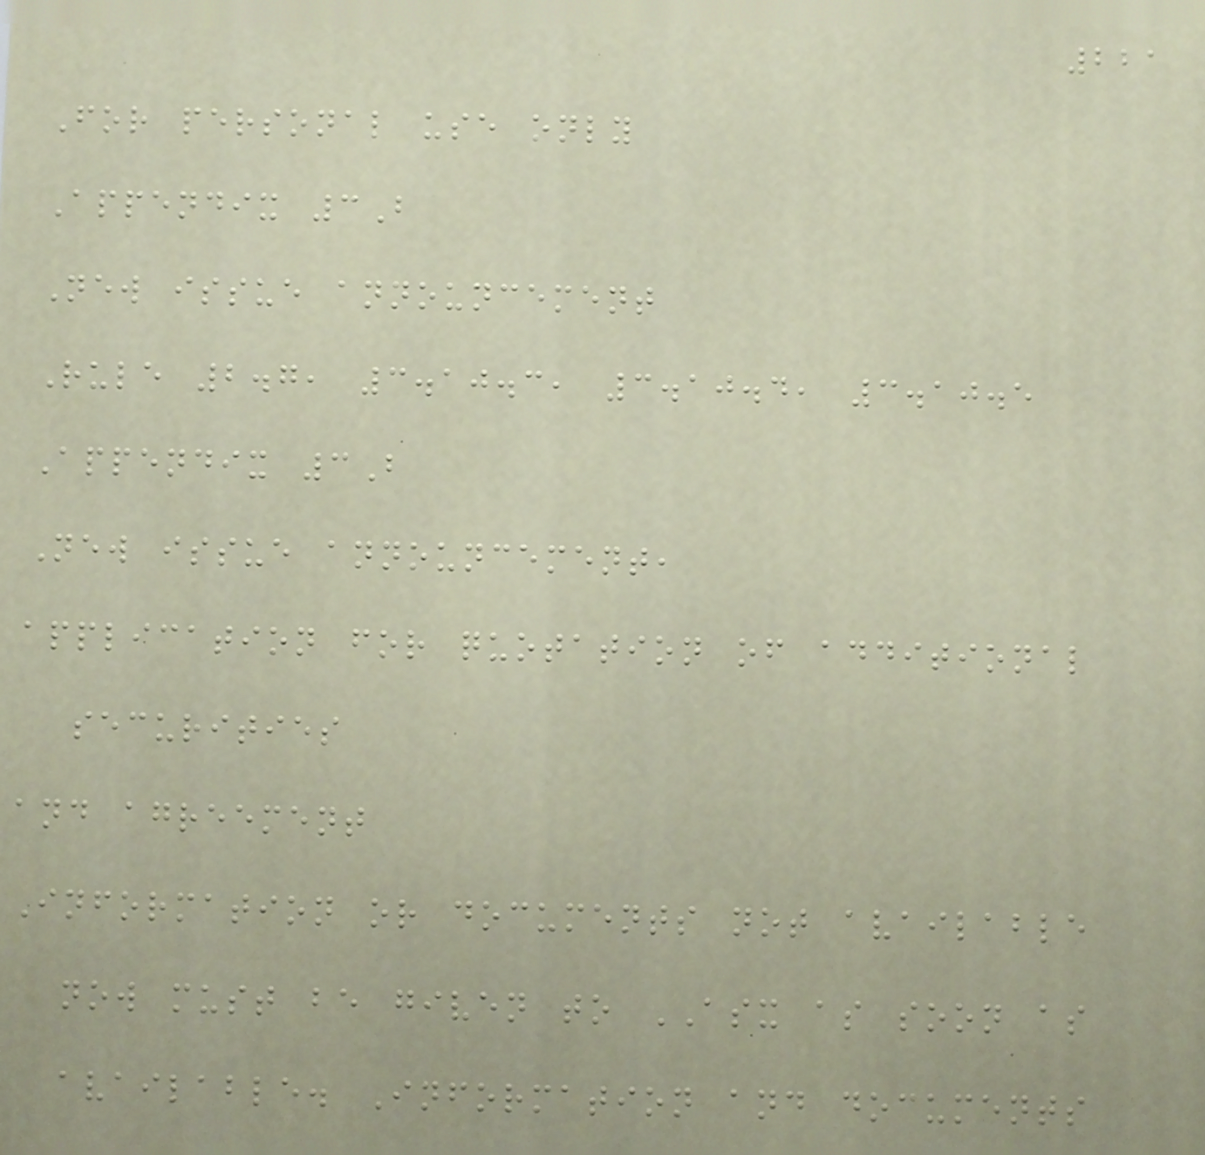221
For personal use only
Appendix 3B
New issue announcement
Rule 2.7, 3.10.3, 3.10.4, 3.10.5
Appendix 3B
New issue announcement,
application for quotation of additional
securities
and agreement
Information or documents not available
now must be given to ASX as soon as
available. Information and documents
